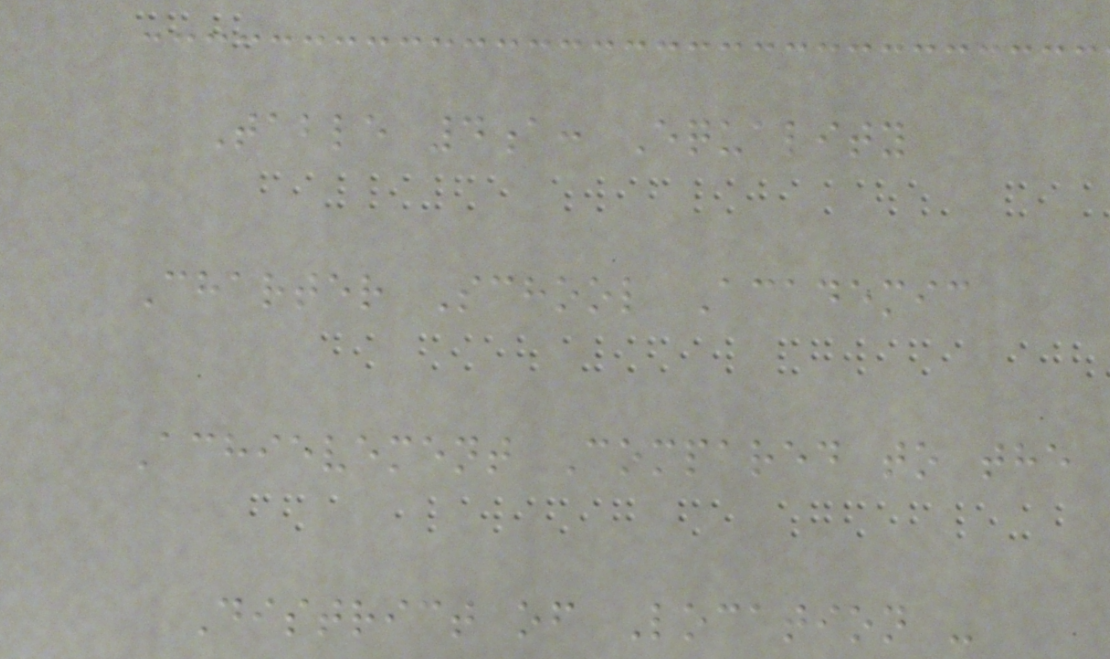Table 4a: Equality
Charter School Academic
Achievement Compared to the
District of Location -
